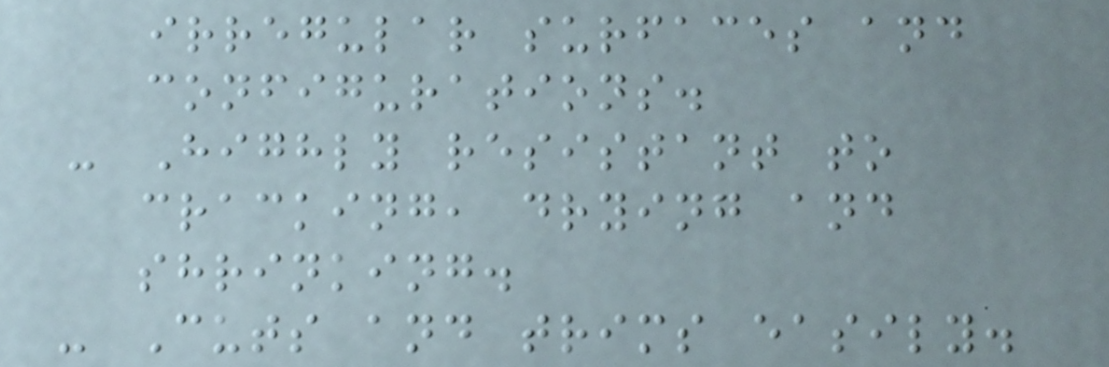irregular surfaces and
configurations.
- Highly resistant to
cracking, drying and
shrinking.
- Cuts and trims easily.
